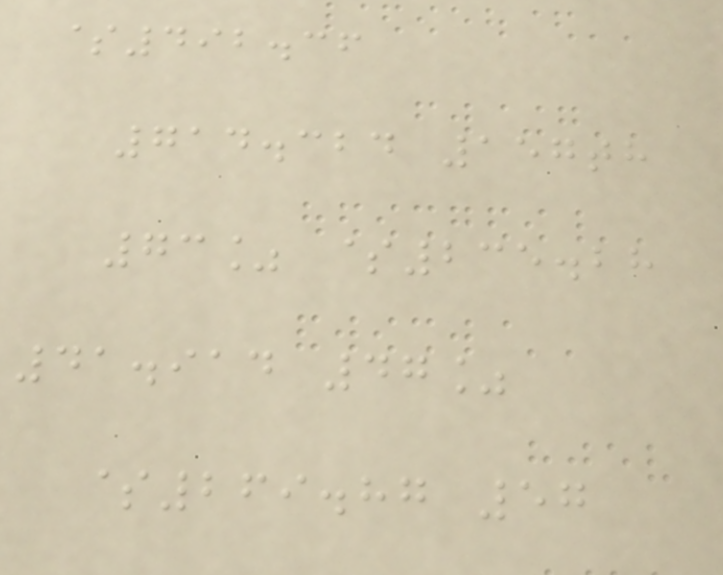$492.36
714.324 157th
73% $235.28
41.914 47%
$269.87 57
